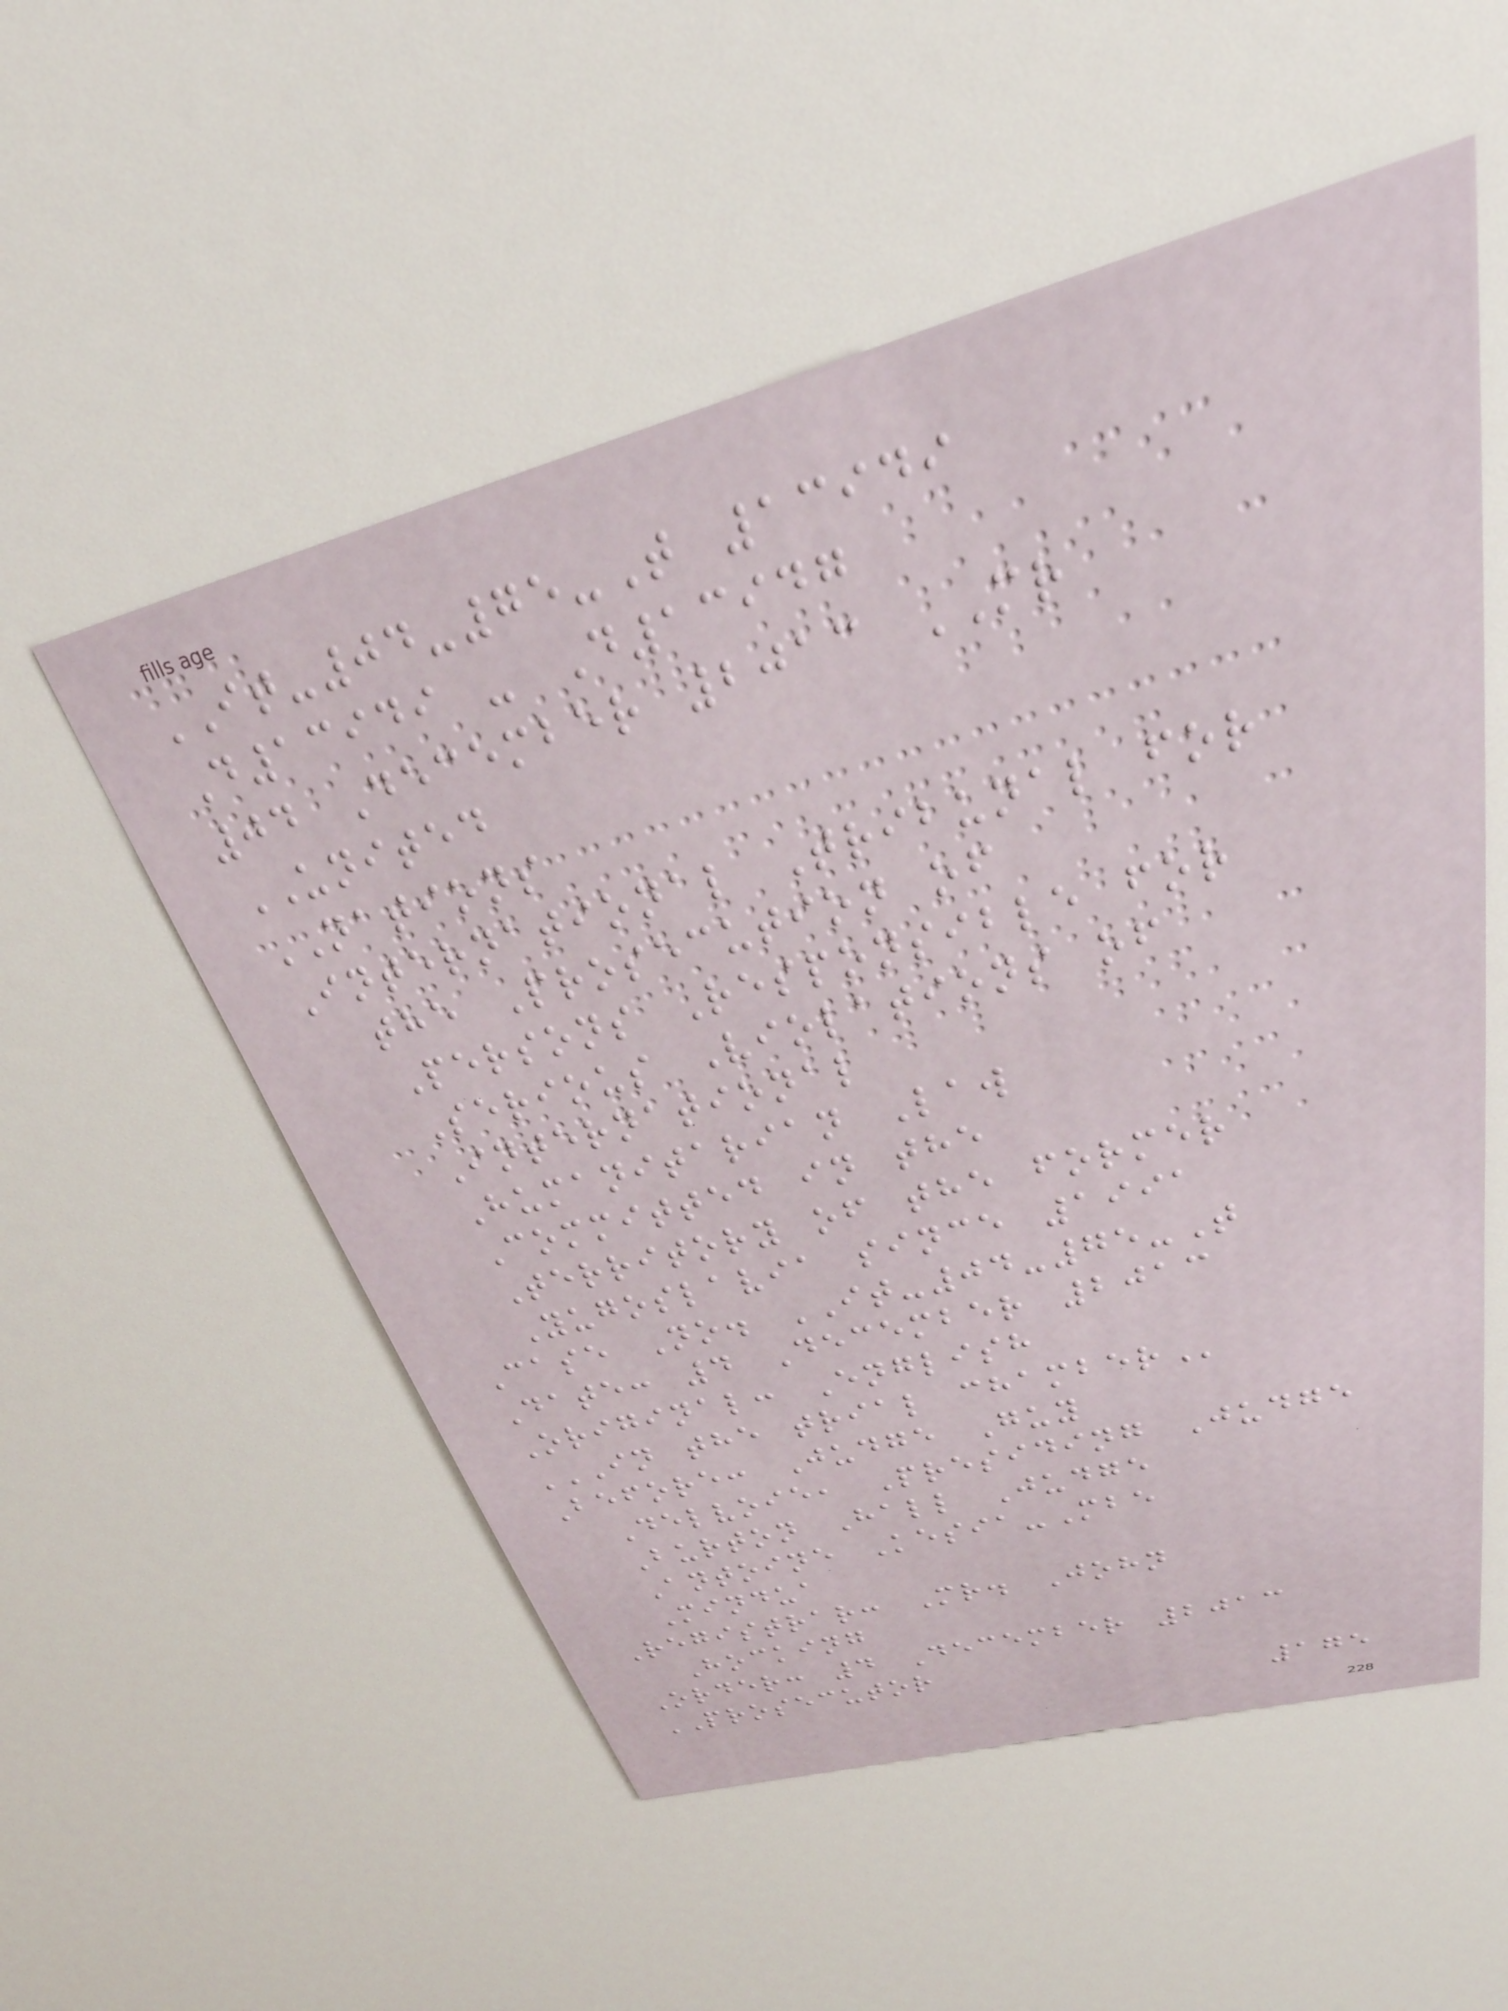IT-04-75-T 13949
D13949 - D13947
04 December 2013 MR
UNITED
NATIONS
International Tribunal for
the Prosecution of
Persons Responsible for
Serious Violations of
International
Humanitarian Law
Committed in the
Territory of the former
Yugoslavia since 1991
Case No. IT-04-75-T
Date: 4 December 2013
Original: English
IN THE TRIAL CHAMBER
Before: Judge Guy
Delvoie, Presiding Judge
Burton Hall Judge
Antoine Kesia-Mbe
Mindua
Registrar: Mr. John
Hocking
Order: 4 December 2013
PROSECUTOR
175
